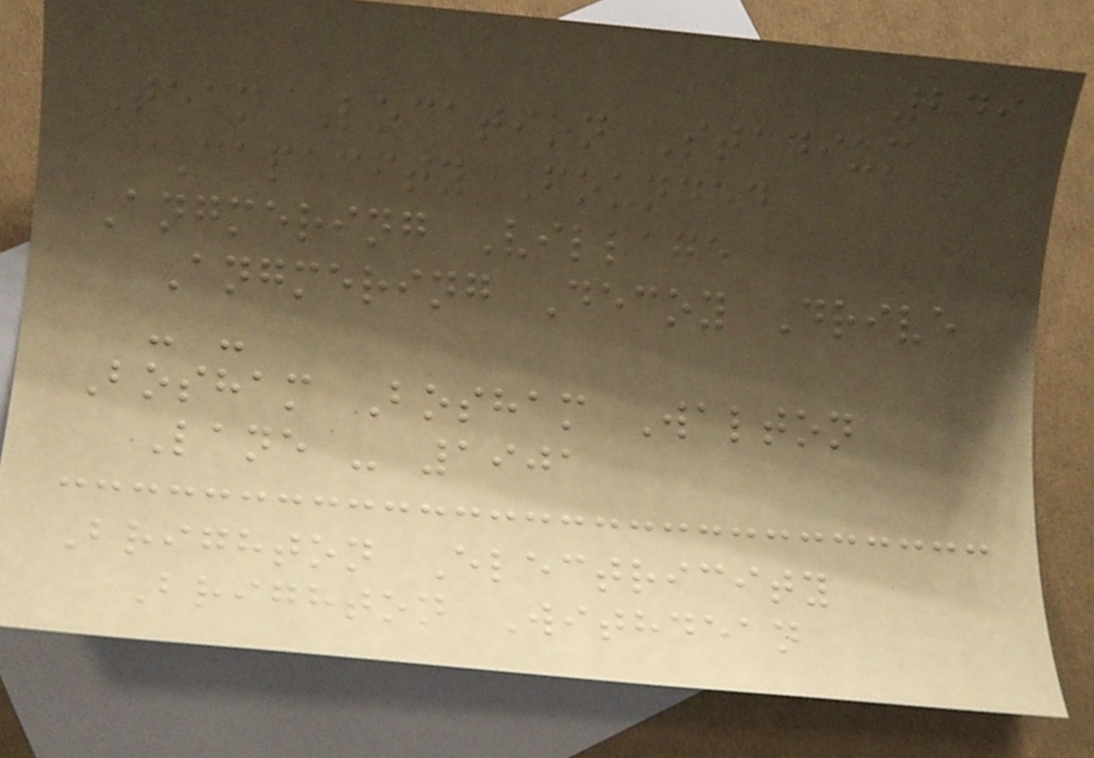249
Team Location Stadium
Capacity Founded
Angmering Village
Angmering Decoy Drive
- -
Bosham Bosham Walton
Lane - 1901
Brighton Electricity
Brighton Withdean
